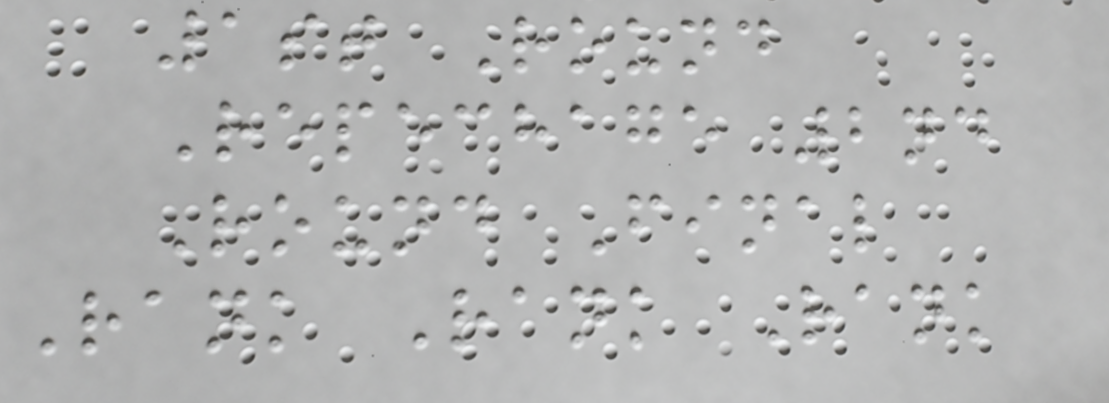1st Round
Repechage 2nd
Round Final
Rank Rank Rank
